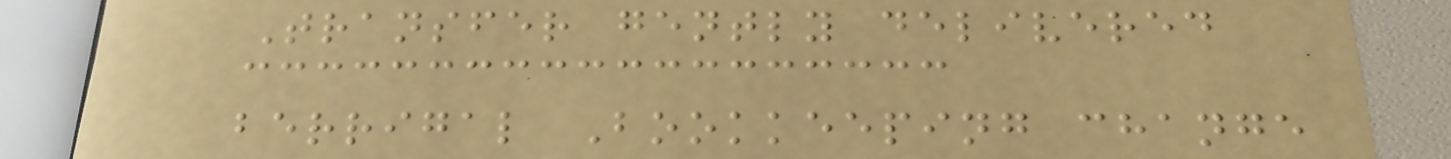Transfer gently delivered
berrigal Bookkeeping change
